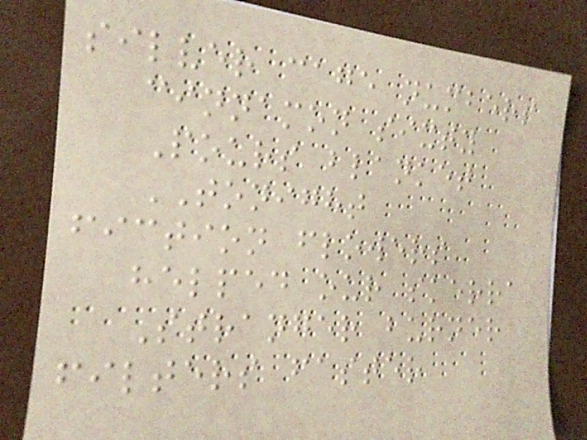silver cage numbers
cinnamon sixty
Pours blanket
TONIGHT
fiction flowers
helped our skerra
Stranger burner
filters faster
